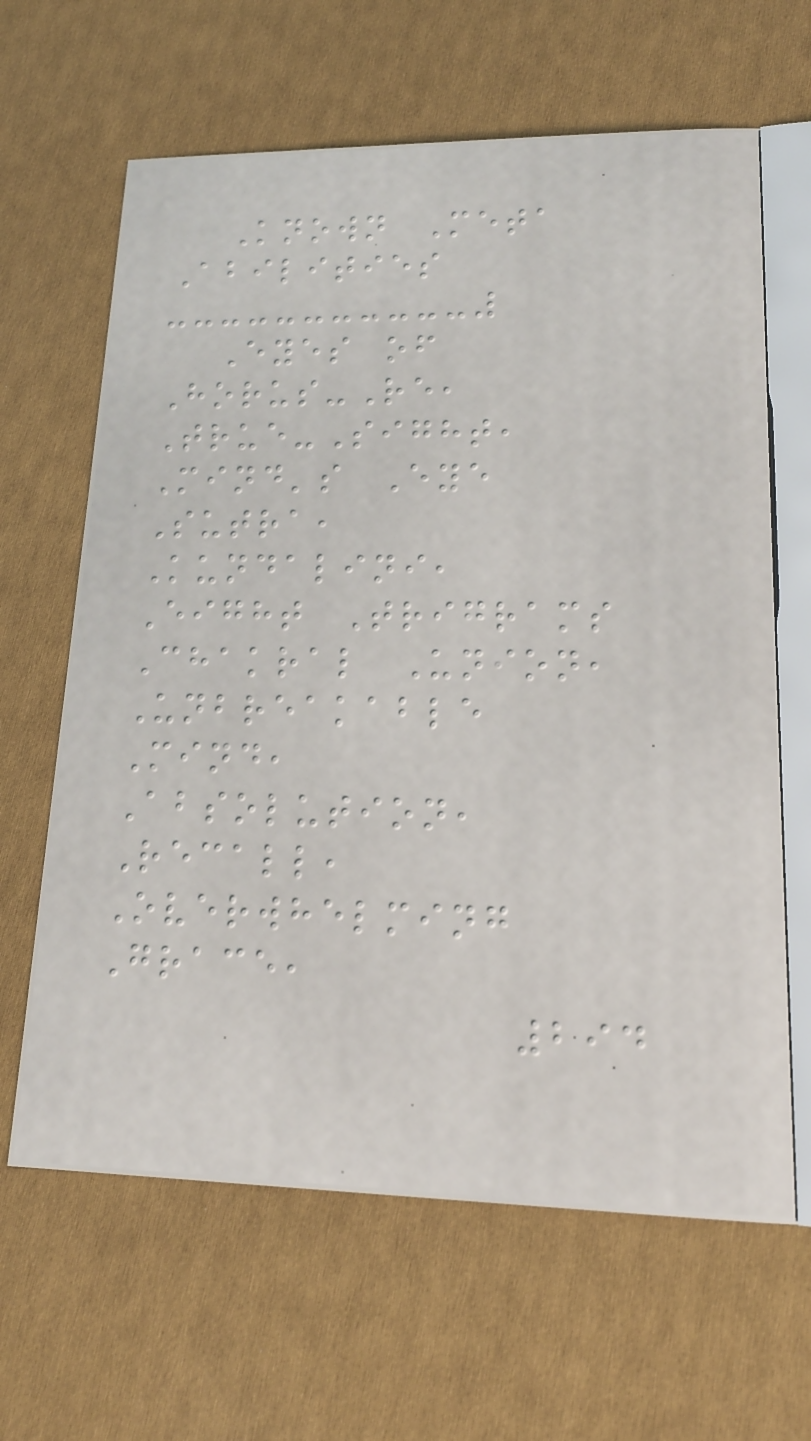Known Meta
Abilities
Eyes of
Horus-Re,
True-Sight,
Mind's Eye
Sutra,
Kundalini,
Eight Trigrams
Chakral Union,
Unbreakable
Mind,
Absolution,
Recall,
Overwhelming
Grace,
294
